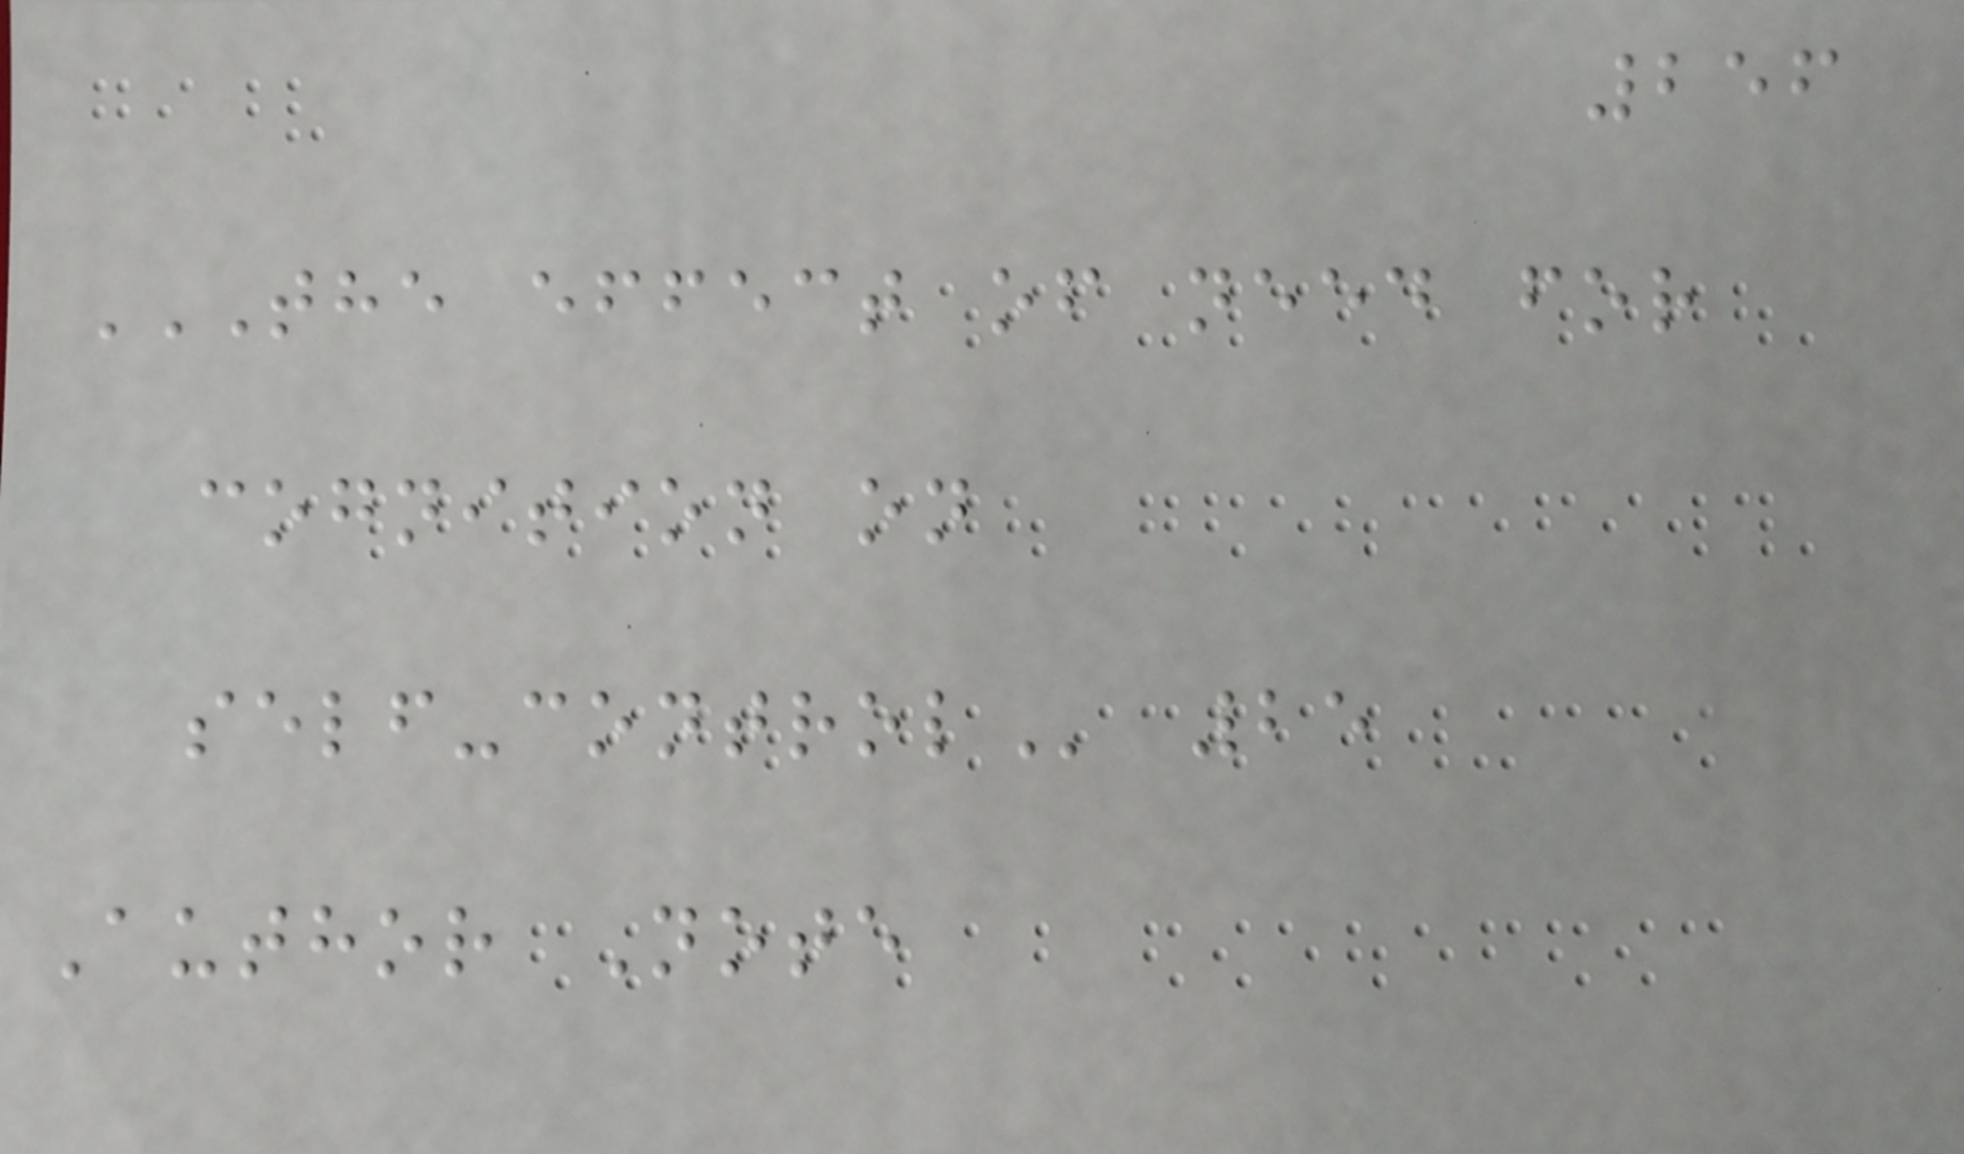256
THE EFFECT OF NEED FOR
COGNITION ON
SELF-CONTROL 25
Author Note
